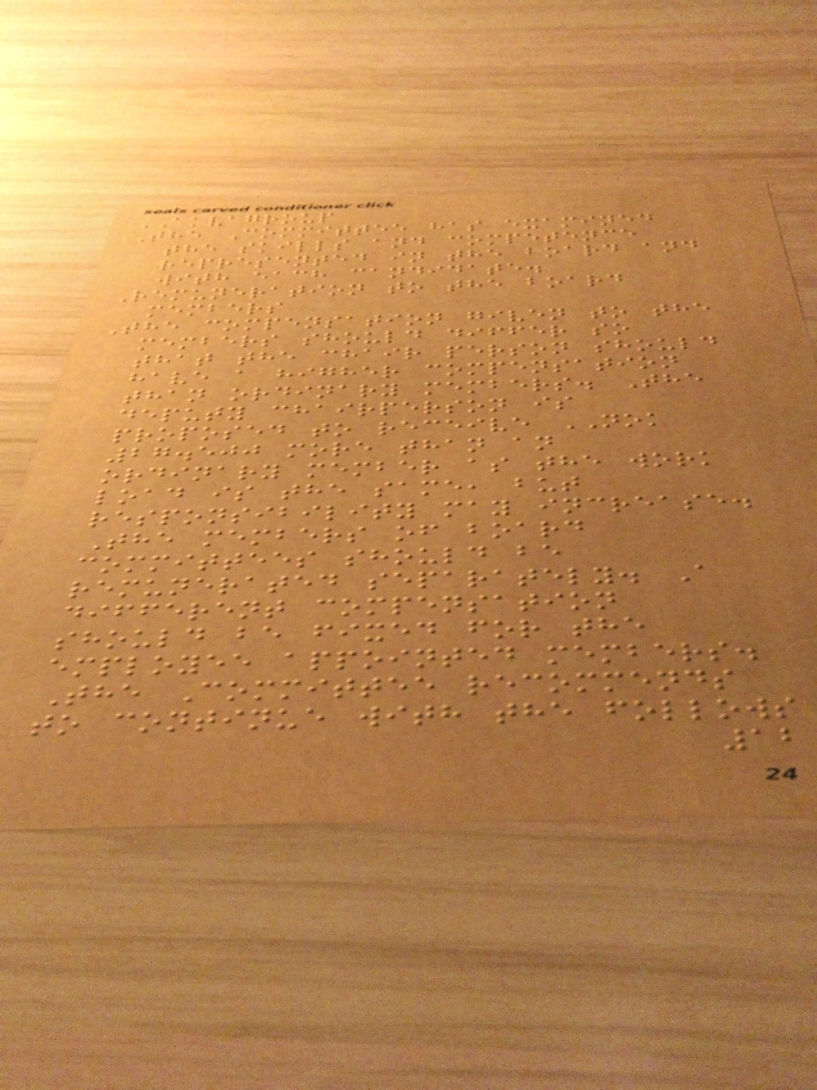AKVAGROUP
The Committee has examined
the skills and competence
represented in the board and
with each candidate.
Remuneration to the board
members
The compensation given to the
members should differ so
that the chair person should
have a higher compensation
than ordinary members. The
deputy chairperson is
proposed to receive NOK
27.500 more than an
ordinary member as the work
load is the same, but
responsibility may increase.
The members of board
committees should be
remunerated separately. A
different compensation
should be fixed for the
employee appointed members.
The Committee recommends
to continue with the follows
12
